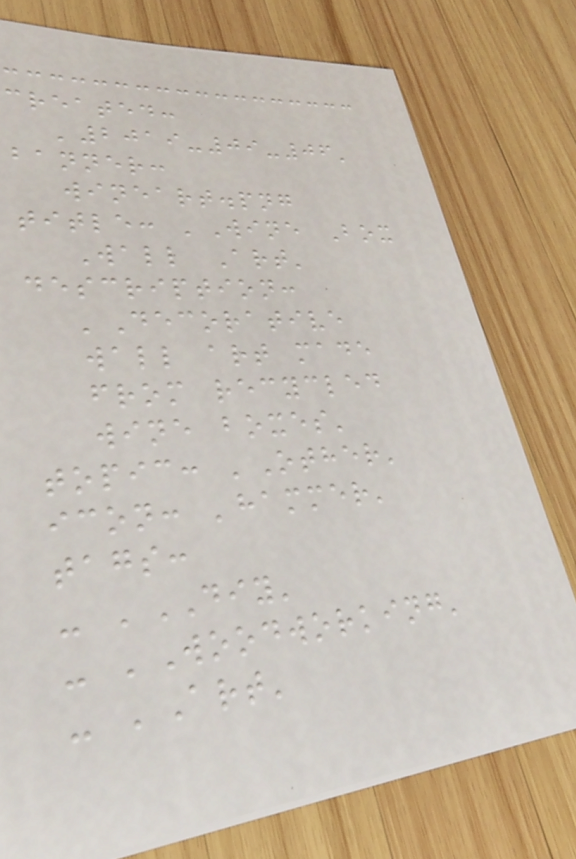created:
'2019-09-06'
banner:
wineart.png
title: 'Wine Box
Wall Art'
description:
'Decorative
wall art made
from recycled
wine boxes'
topic: 'Other'
icon: 'hammer'
tags:
- 'DIY'
- 'Woodworking'
- 'Art'
